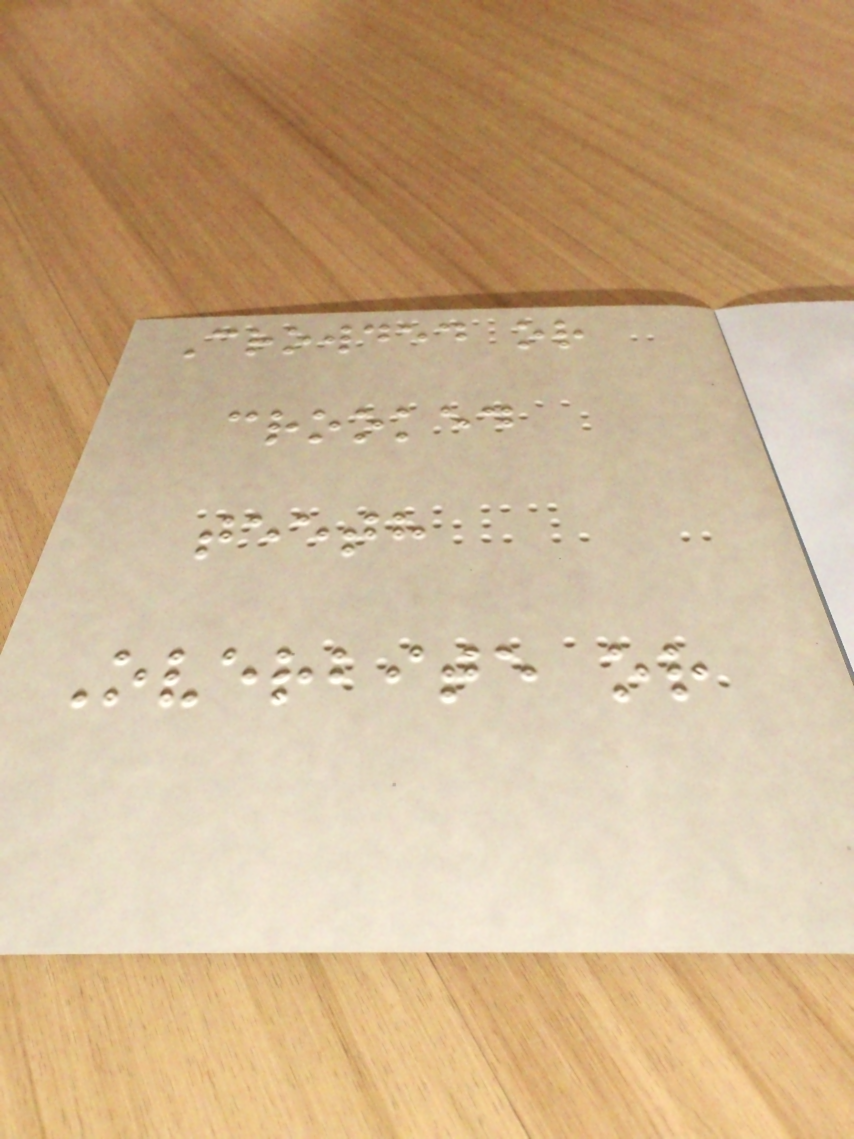Crowded or
crooked
teeth
Overbite or
